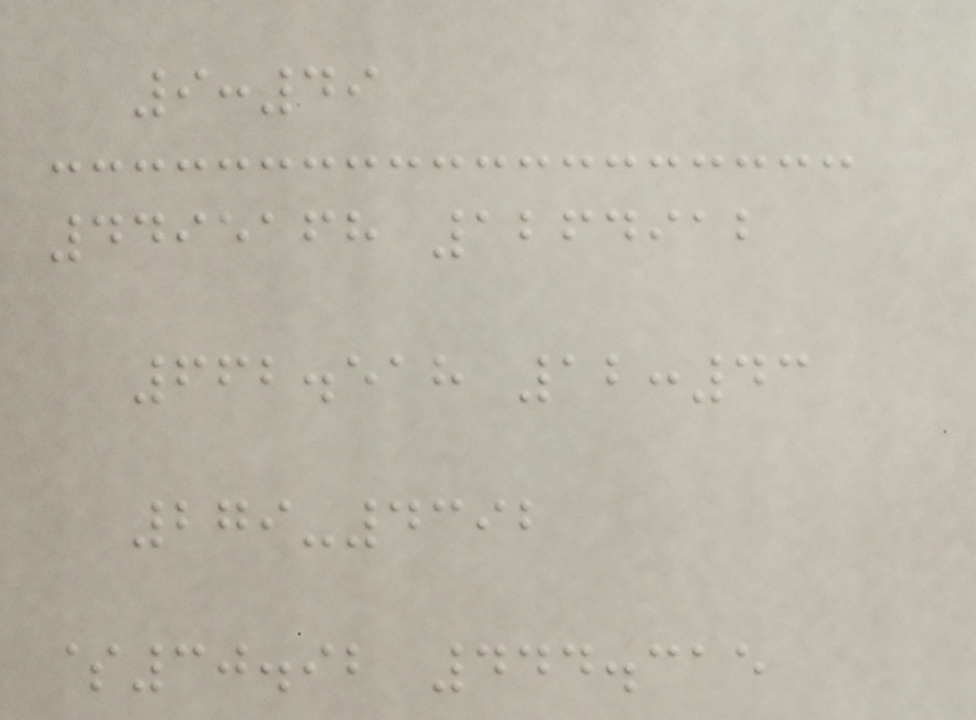9:49
4495168 1264912
662.518 12:43
279-4392
$30.92 444.315
